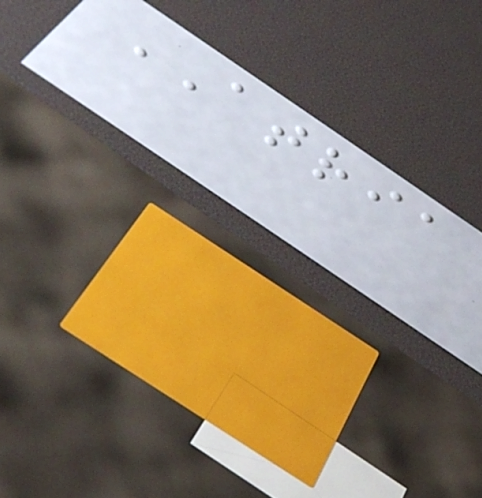ATRIA
